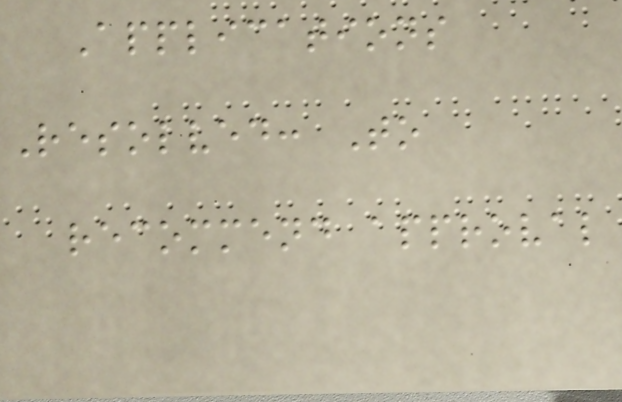Applications
Resolved: To
recommend approval
